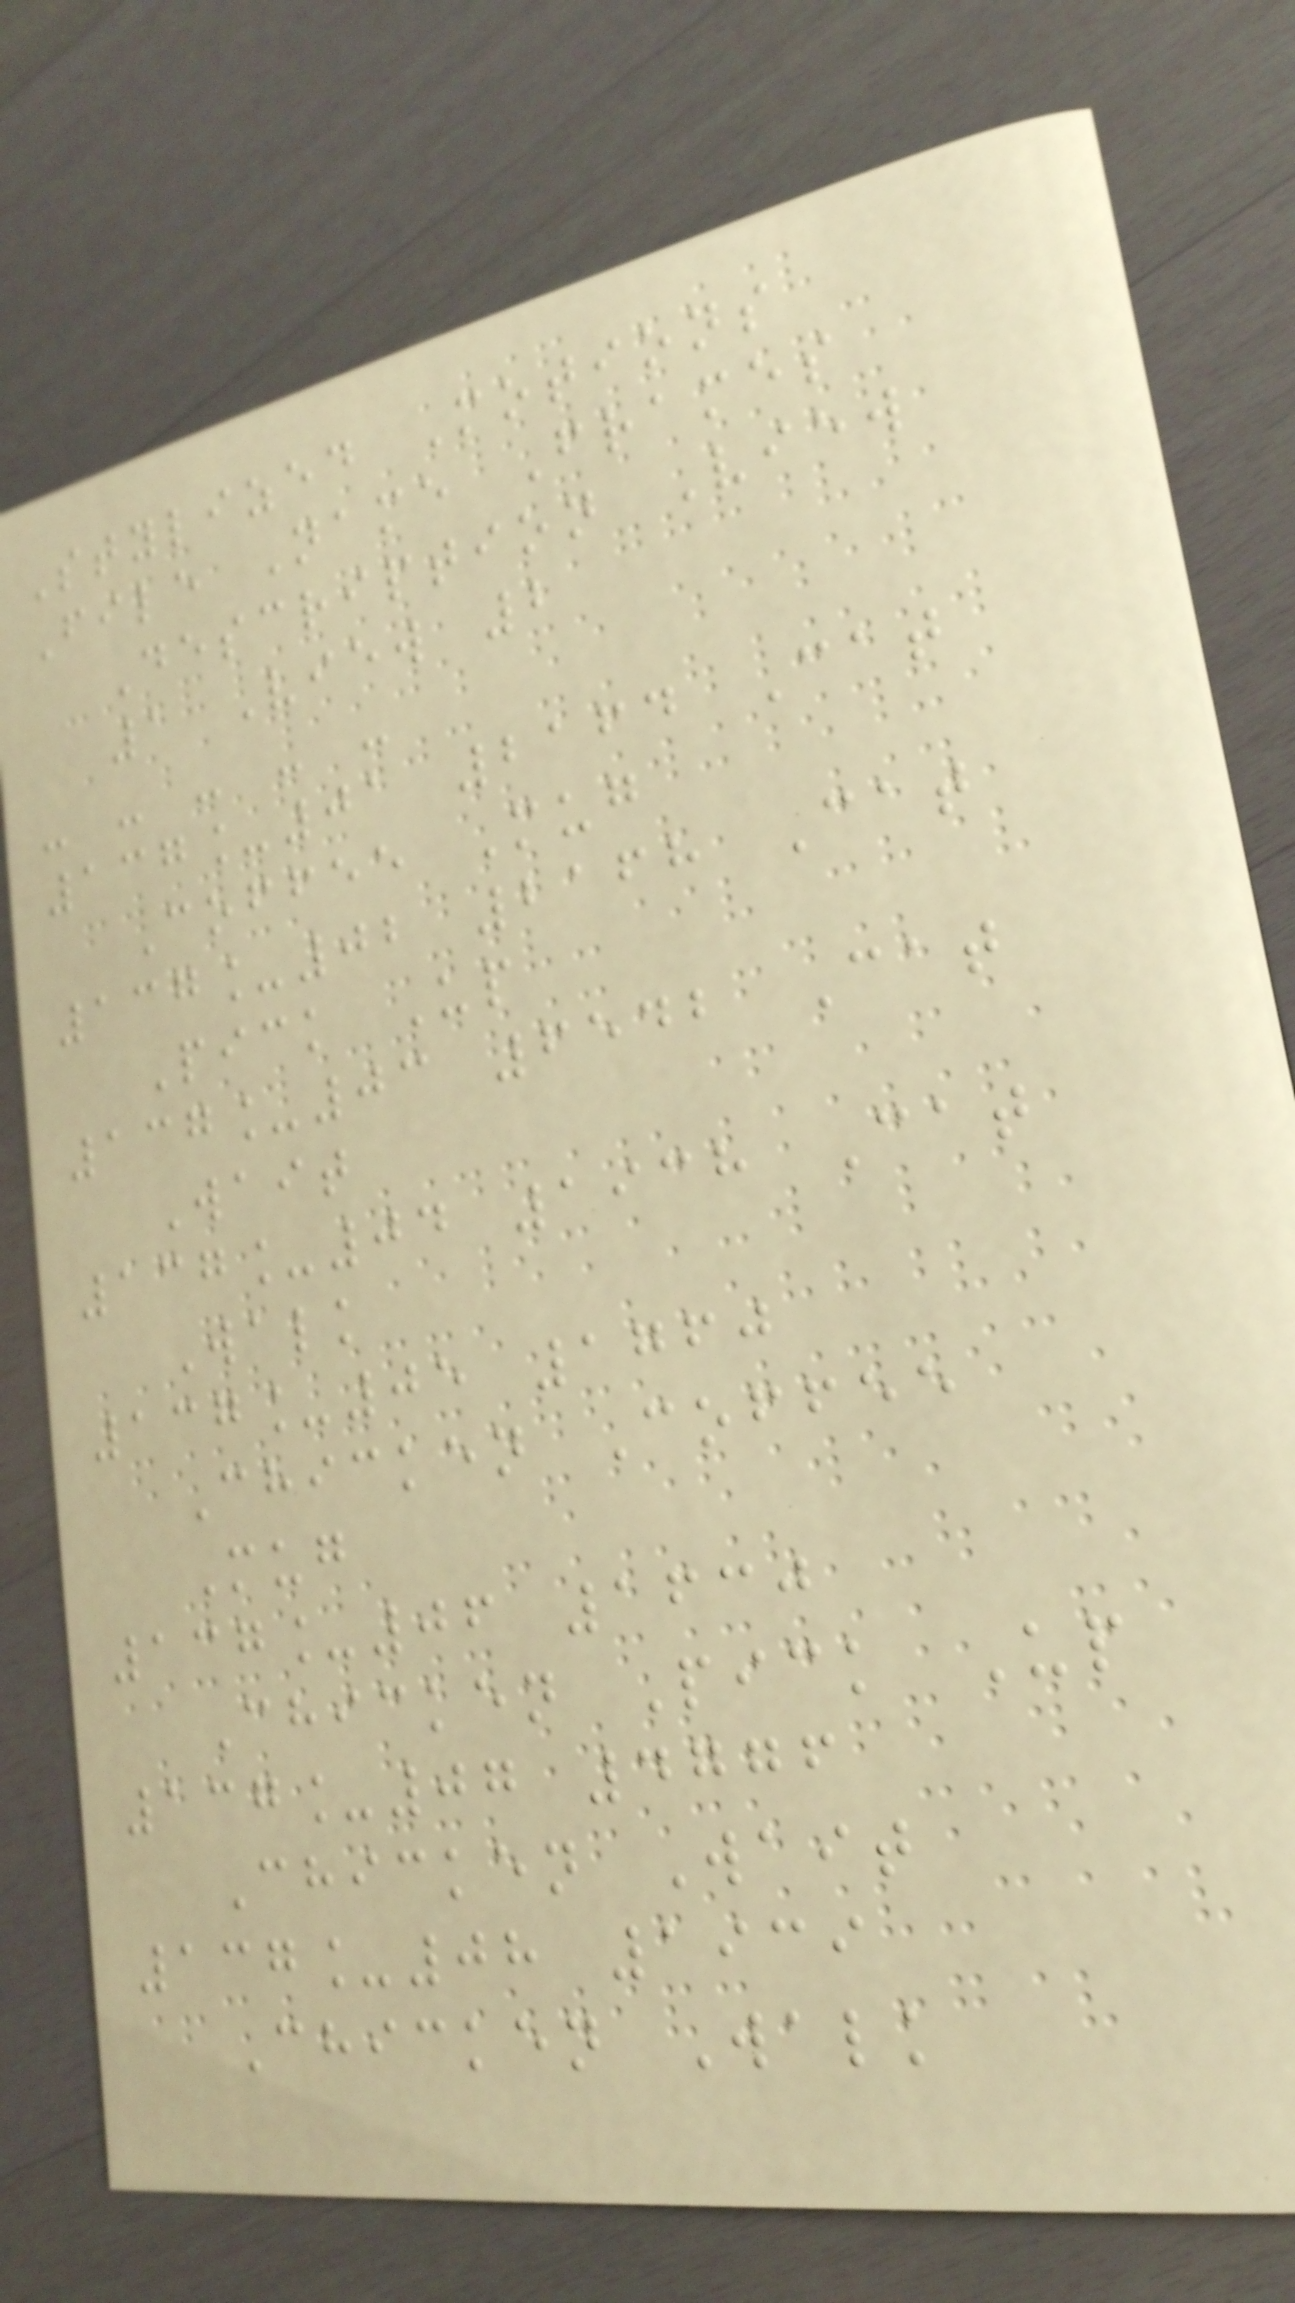Stylized Motions
File Name Frames
Description View
1 View 2
- - - - -
137_01 2164 Cat
Coffee Mug
137_02 2168 Cat
Pick Up
137_03 6542 Cat
Wait
137_04 1938 Cat
Walk
137_05 1760
Chicken Coffee
Mug
137_06 1630
Chicken Pick Up
137_07 4776
Chicken Wait
137_08 1939
Chicken Walk
